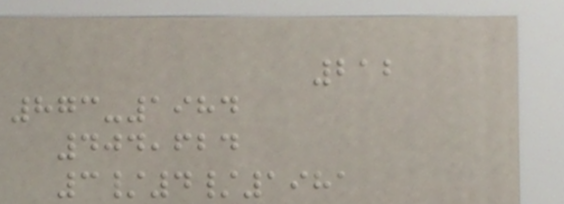212
873-1984
404,624
3/4/1981
